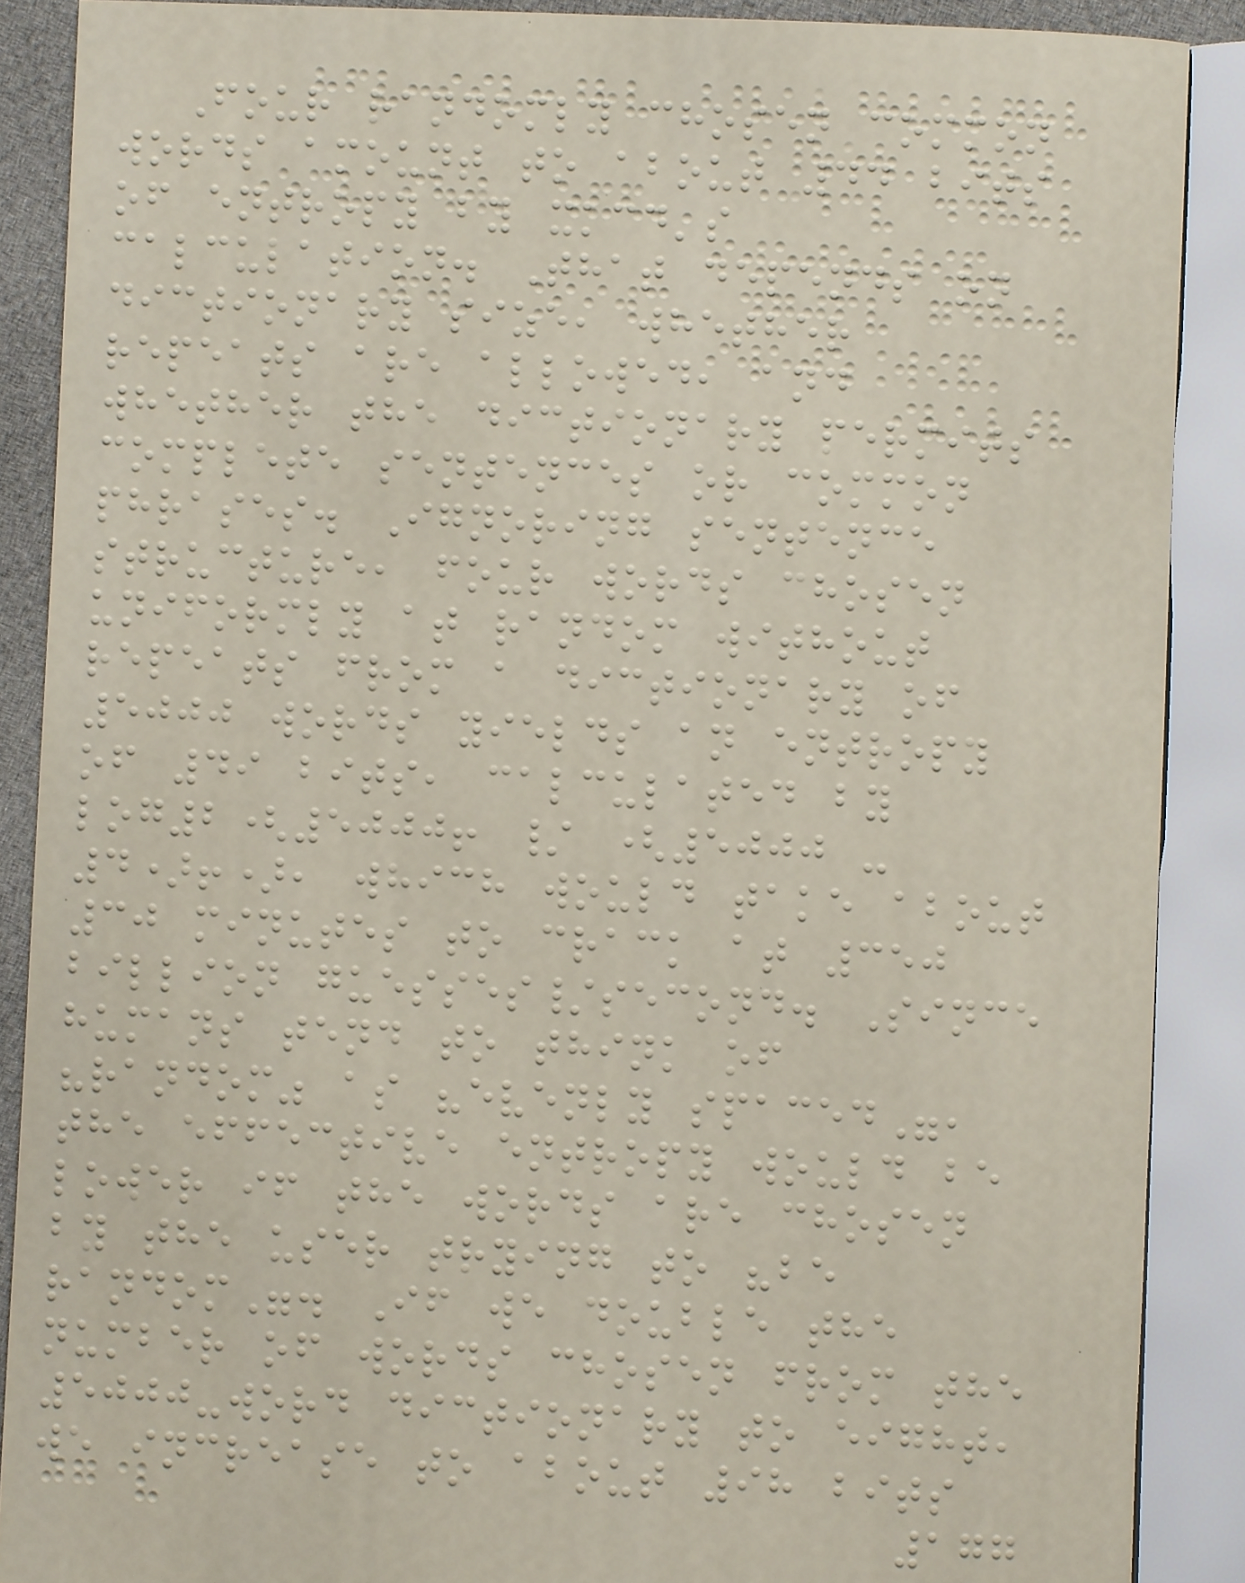Four randomly chosen common
words amount to about 44 bits
of entropy by xkcd's
calculation. That depends on
dictionary size, whether
repeats are allowed, and
whether the dictionary permits
complete sentences or common
phrases. Ignoring sentence
structure, four words chosen
uniformly at random without
repeats from a dictionary of
5000 words yields an entropy
of 49 bits, calculated by
log2(5000! / (5000 -
4)!), which would take about
30 minutes to crack at 350
billion guesses/second. Since
humans tend to think of
"random" as "evenly spaced",
the effective entropy would be
lower if the words are chosen
by the user trying to "be
random". If we double the
number of words chosen from the
5000-word dictionary to eight,
we increase to about 98 bits
177
